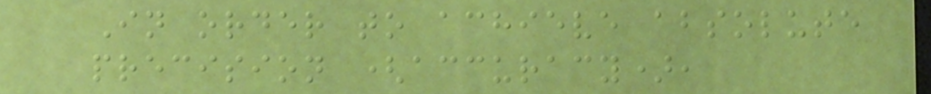In order to achieve absolute
precision (accuracy),
